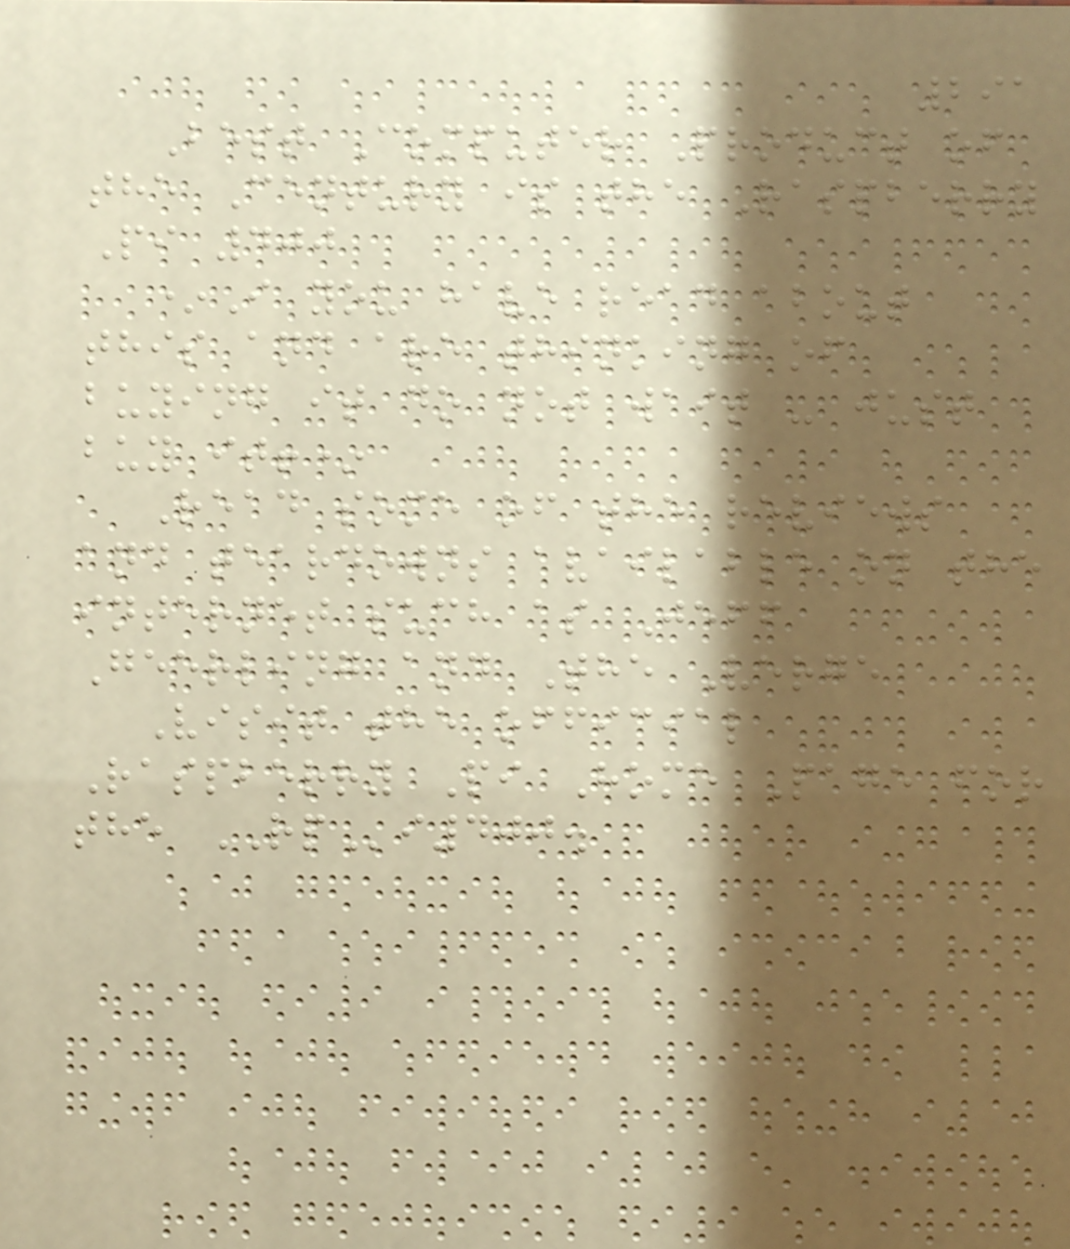291
Best Computer Product of
the Century is the Raspberry
Pi 400
*I you have read about
this and are thinking of
buying it do not wait - just
buy it!*
Read some of the reviews
and teardowns available on the
internet such as Jeff
Geerling and The Verge
Visit the official
Raspberry Pi Home Page for
the RPi400.
